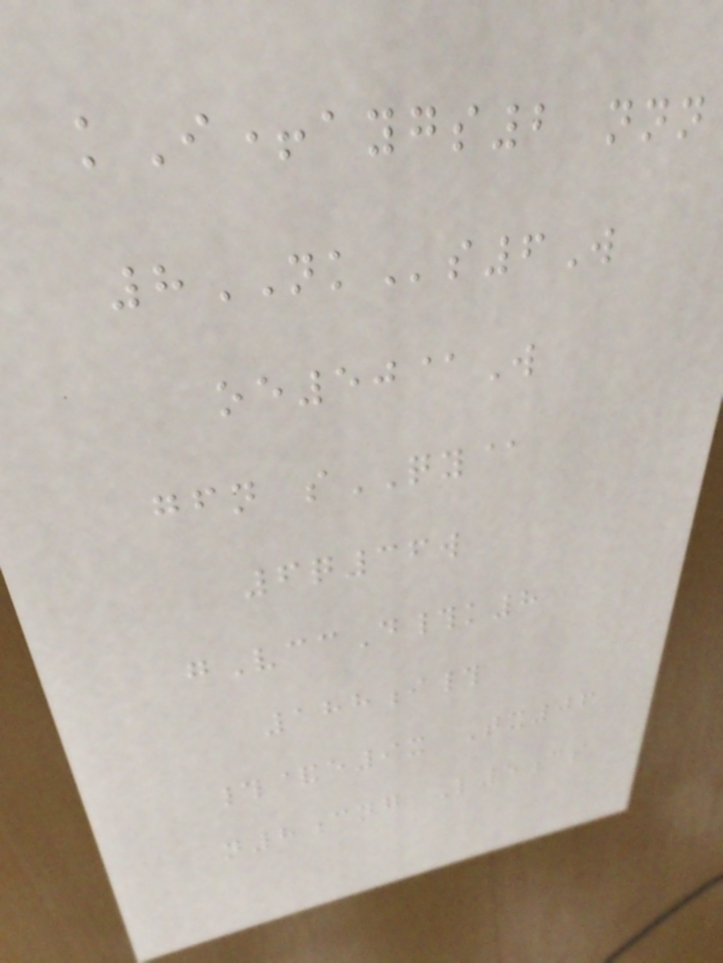kI+aygs2 nnn
8NKs6W
oe50@W
gfn sQY@
6q36w
gVccD#k8
188i#
#&e9x Tx06
n8cng L5cs
